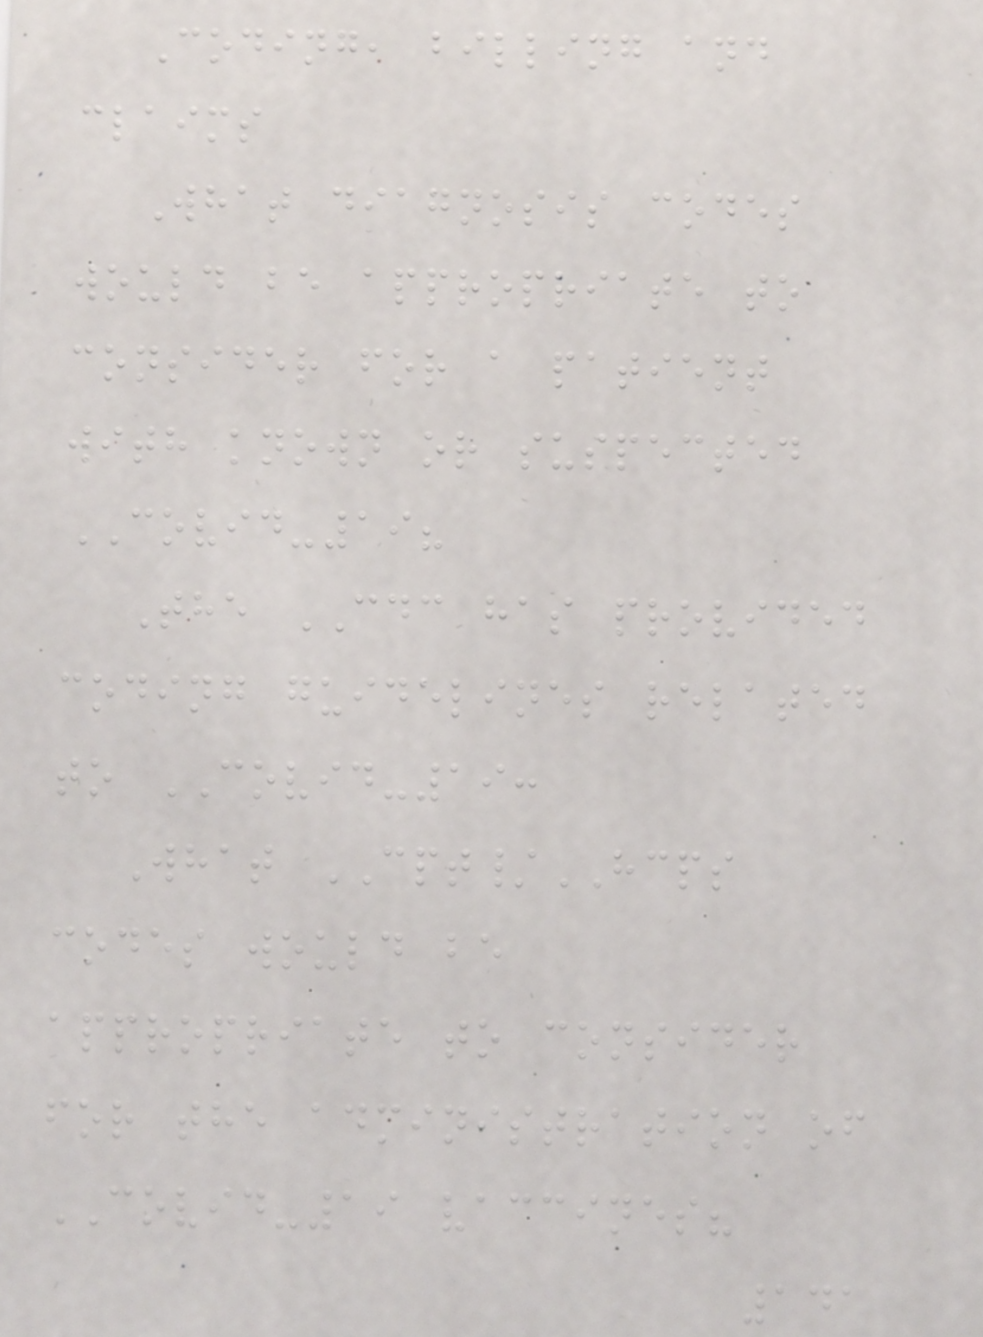Coding, billing and
claims
What diagnosis codes
would be appropriate to
consider for a patient
with known or suspected
COVID-19?
The CDC has provided
coding guidelines related
to COVID-19:
What CPT/HCPS
codes would be
appropriate to consider
for the administration of
COVID-19 vaccines?
141
